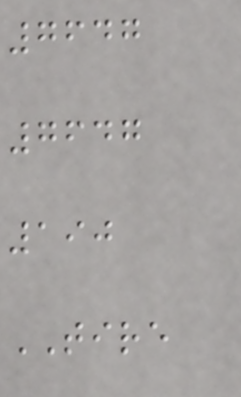7647
7647
190
TIRE
